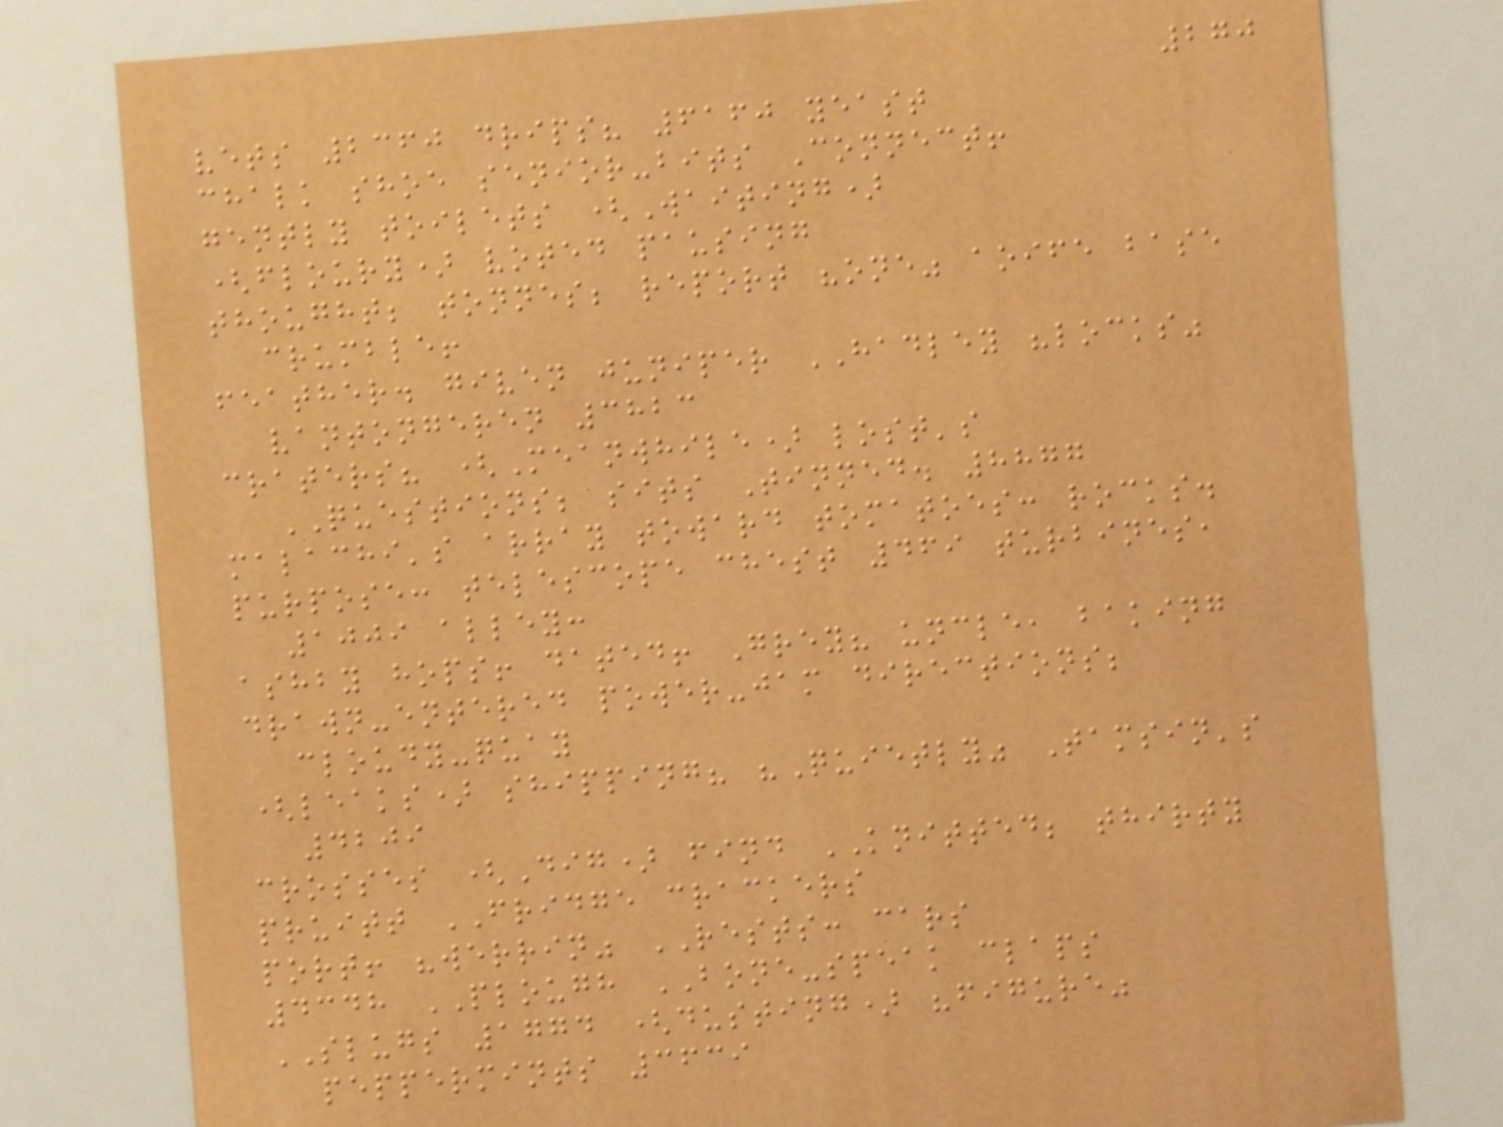270
vets 2360 drips? 6160 yeast
chalk shoe senior-bits Connect!
gently toilets (Waiting)
(floury) voted pausing
thought; tonnes; report "one" aoife base
crumble!
feather. given juniper HADLEY "locks"
vantongeren 3823
craters? (Meanwhile) lost's
QUESTIONS; sits Tinned. 8877
malachi's array toward tomatoes: rocks.
purpose: telescope chest 469 turbines,
1009 alley:
ashby hops! dated! Grey? uncle, baking
drawn-entered power-jam directions;
cloudy-quay
(leaks) shipping? "Quietly" Tamsin's
4209
crosses (Dig) find KNITTED; thirty
pruitt FRIDGE crackers
port! "werrin" RESTS: cars
4348 PLOUGH BONE-speak claps
SLUGS 1774 (dusting) "figure"
peppermints 3639
